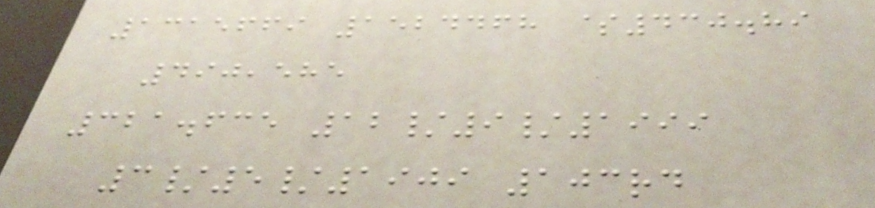1315669 1524468 $430.89
490,585
321.635 12/9/1999
3/5/1909 103rd
